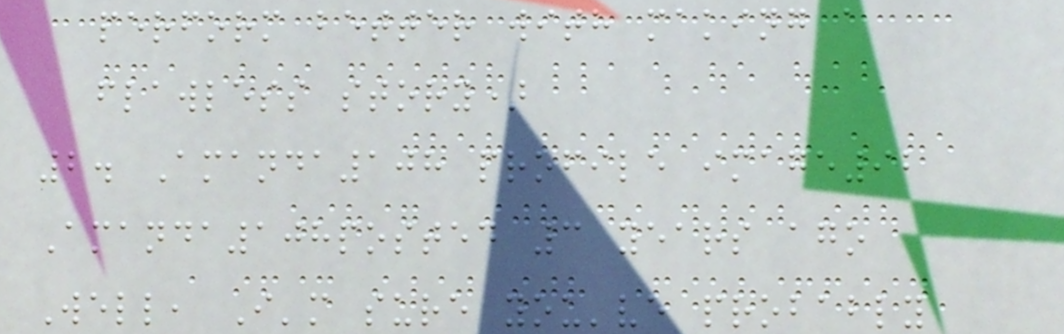perform better with making a
flawless story)
2. Amanda108 profile image92
Amanda108posted 3 years ago
Well, I'm sure you've probably
